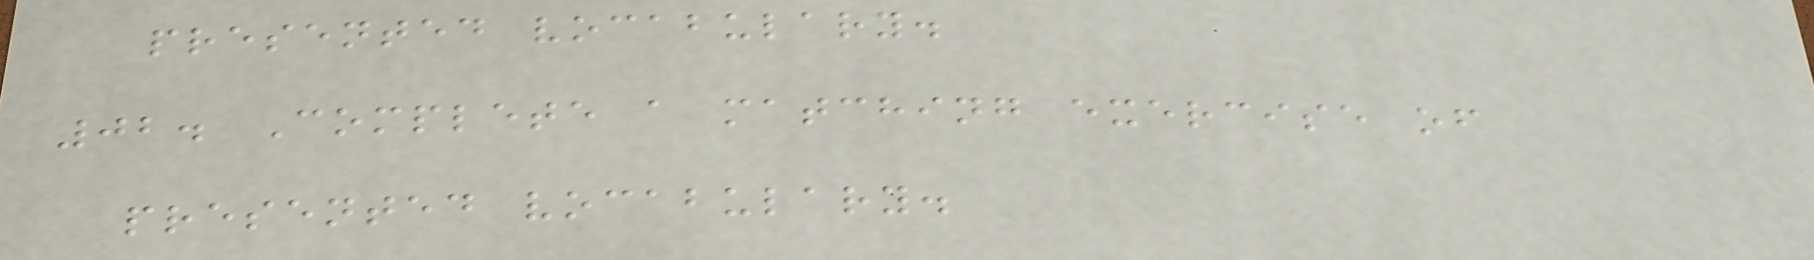presented vocabulary.
02. Complete a matching exercise of
presented vocabulary.
